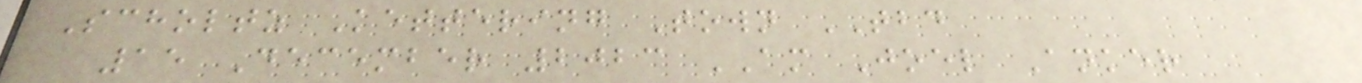Scholtz Kettering Town TBD
15 December 2023 AM Joel Anker
